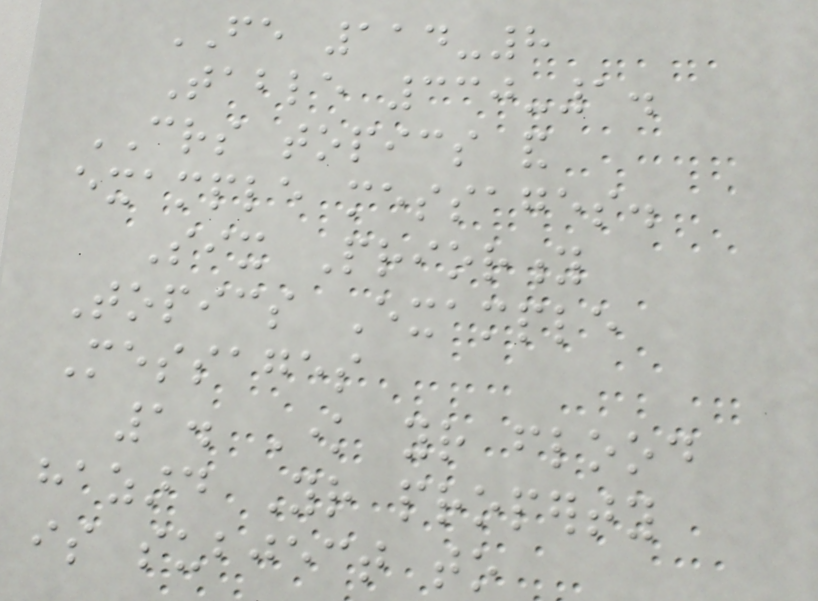FE 114-8
Table 330-1.
CRS topics and
example messages.
Six Priority
Topics Example
Messages
1. Know your flood
hazard Your property
is subject to
